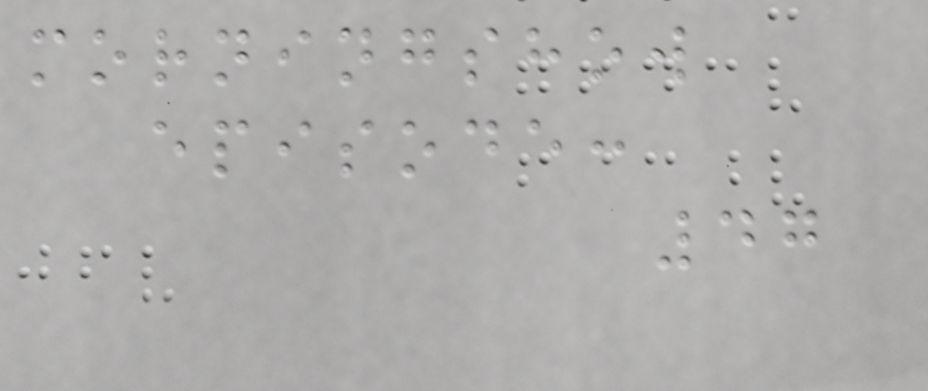morningshow
episode:
47
